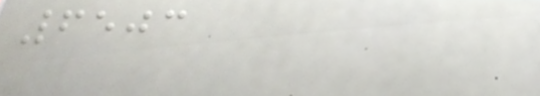6503
